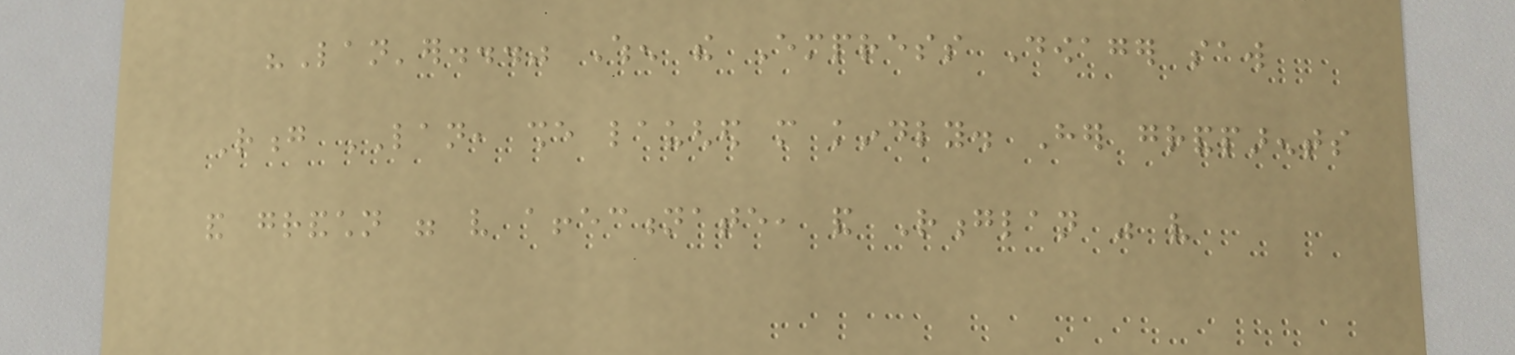"Lan'er..." When the Empress Dowager saw
Rong LAN, she laughed more kindly. Her grandparents
and grandchildren were very affectionate, and Ronglan was very
